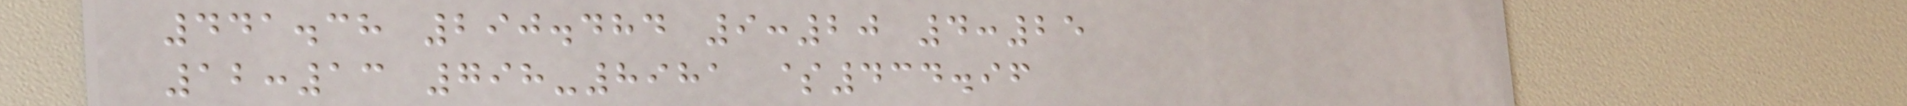441.38 290.484 9:20 4:25
12:13 798-8981 $434.96
